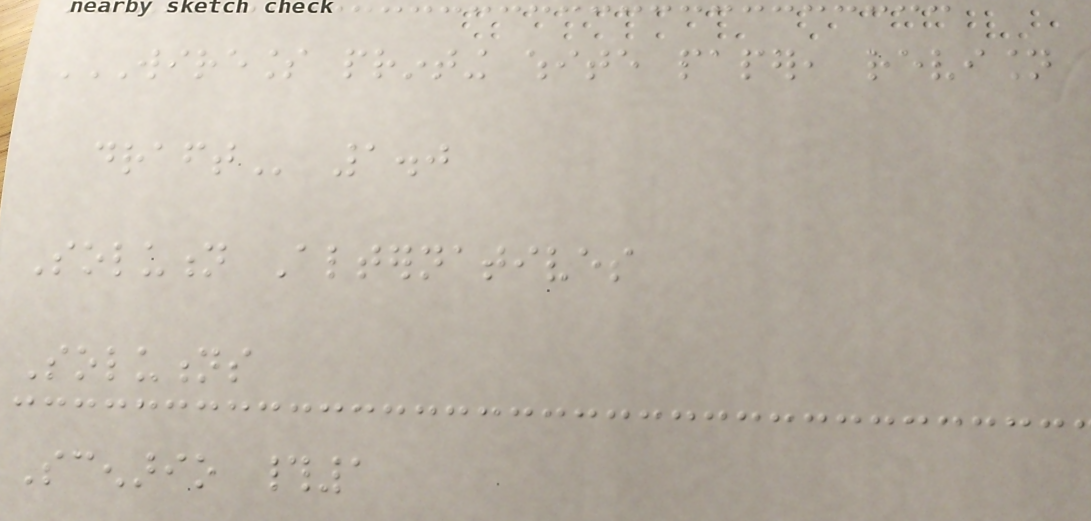WIRELESS PRINTING WHITE PAPER, REVISION
DRAFT 1.0
Solution Alternatives
Solutions
Scenario #1
